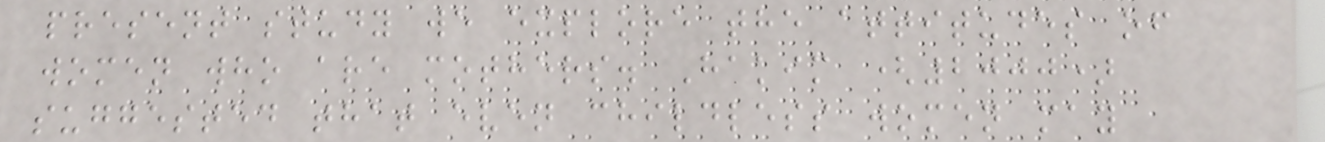present study we explore the attitudes of
women who are mothers. Hakim (2000)
suggested that even childless women may
